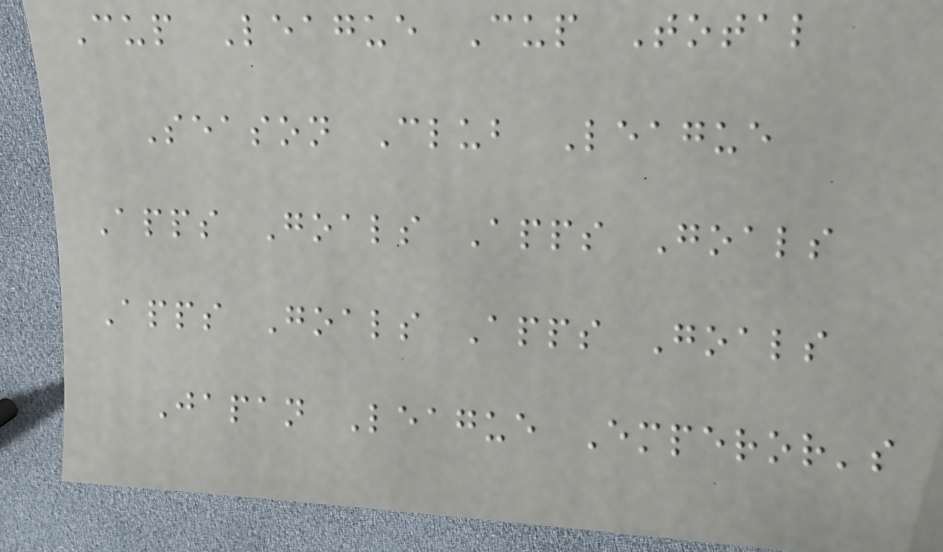Cup League Cup Total
Season Club League
Apps Goals Apps Goals
Apps Goals Apps Goals
Japan League Emperor's
